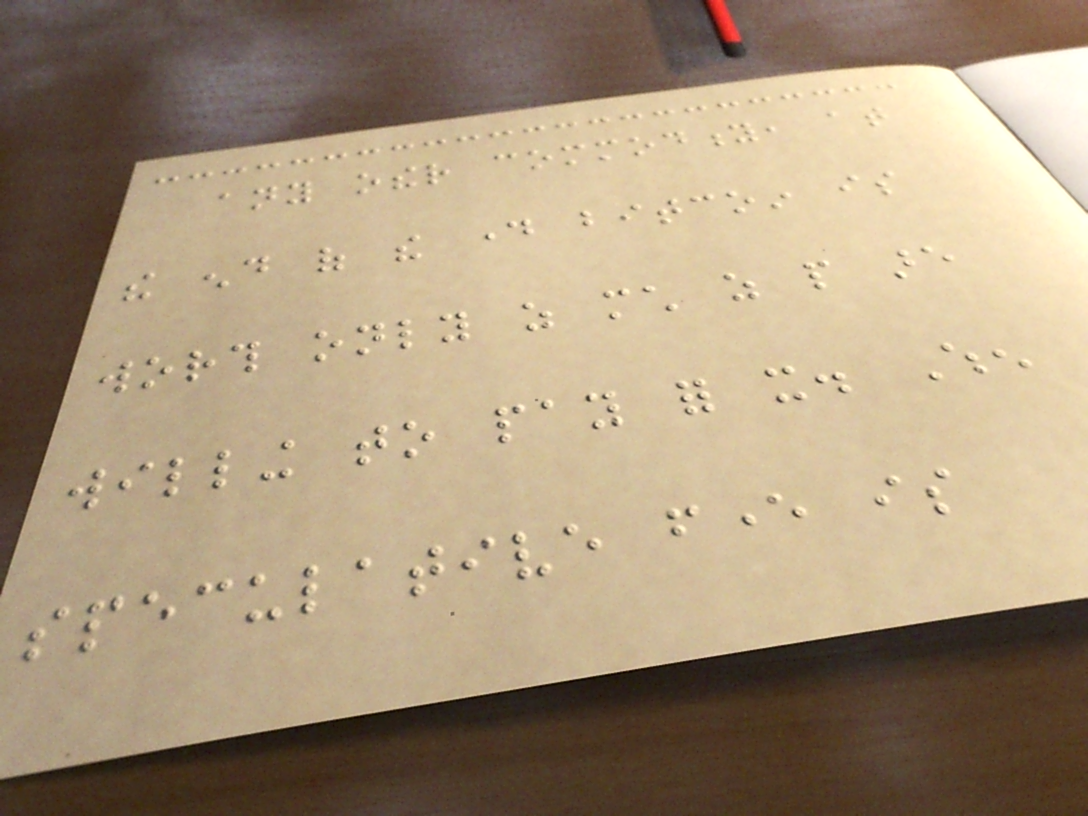any other commodity, at
the end of the day bitcoin is
worth only as much as people are
willing to pay for it. When
speculative fever is
